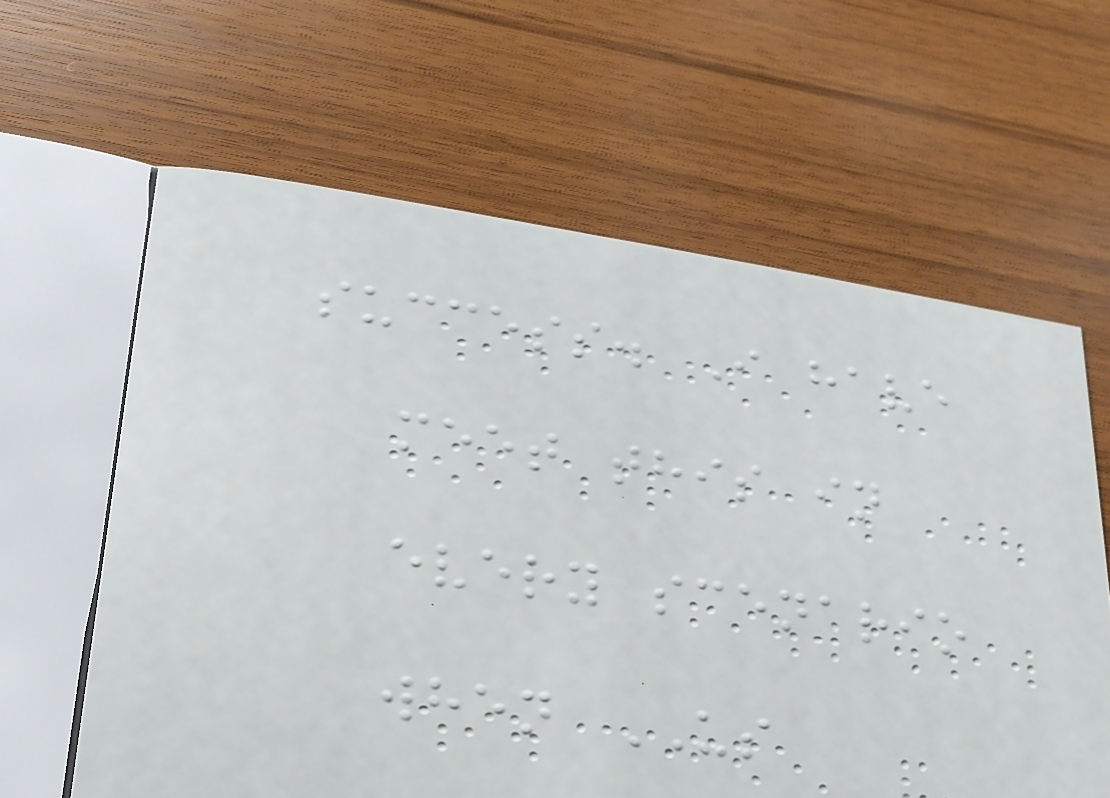success. I have
meet this in
every scenario
when US
